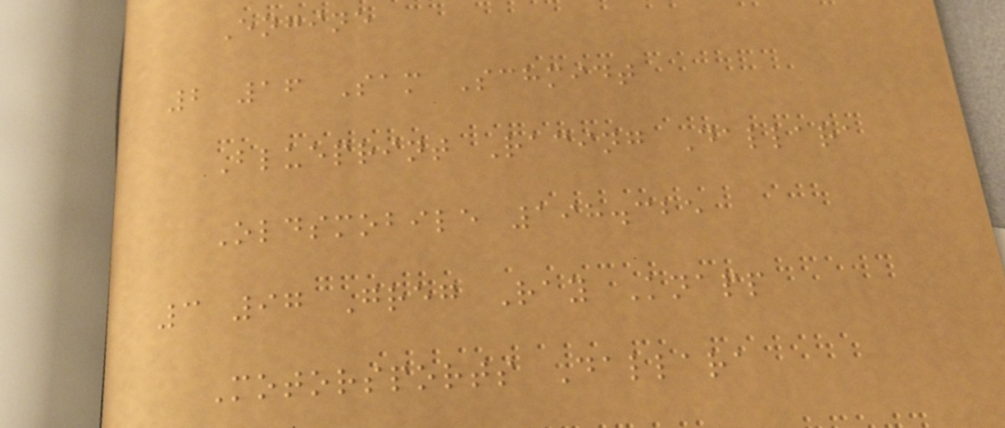Engine
2 16 Sam Schmidt
Blueprint Racing Dallara
Oldsmobile 198.325
3 97 Greg Ray Knapp
Motorsports Dallara
